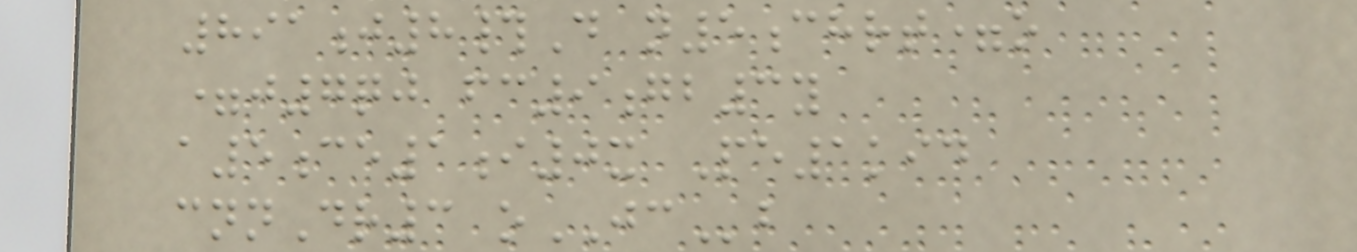891j8#D n5chrt=o
=j7qj fc9gb3y
a5ce1i0x Pe1kid
cnnDr3 oJCb
